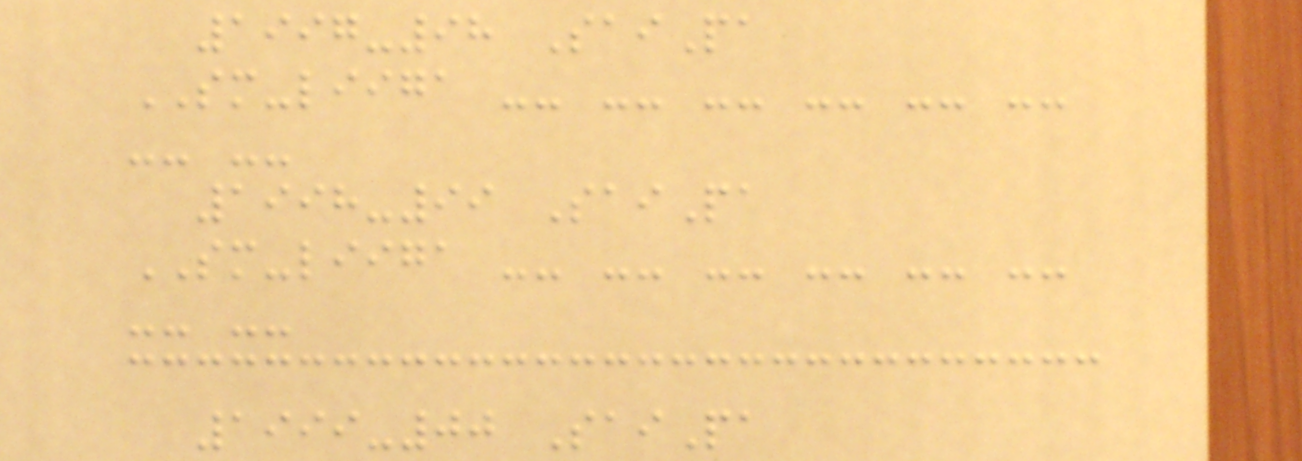1997-98 SaiPa
SM-liiga -- -- -- -- -- --
-- --
1998-99 SaiPa
SM-liiga -- -- -- -- -- --
-- --
1999-00 SaiPa
